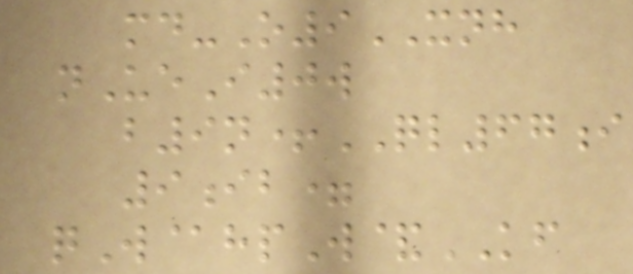md-O9XNH
nUeI0w
b9n+QL67i
9ib=
qW@hpW&KF
